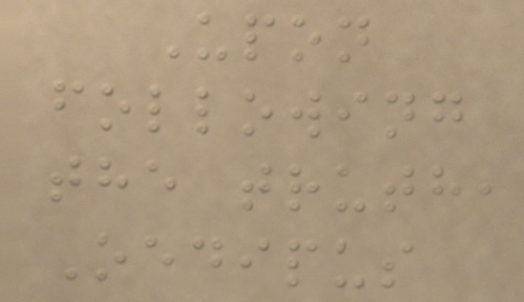Upon
following
the truth,
Oedipus
